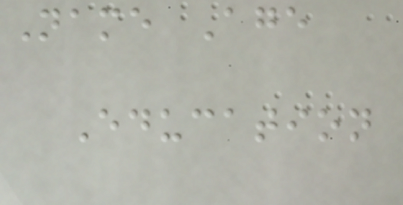Name Age
Education
